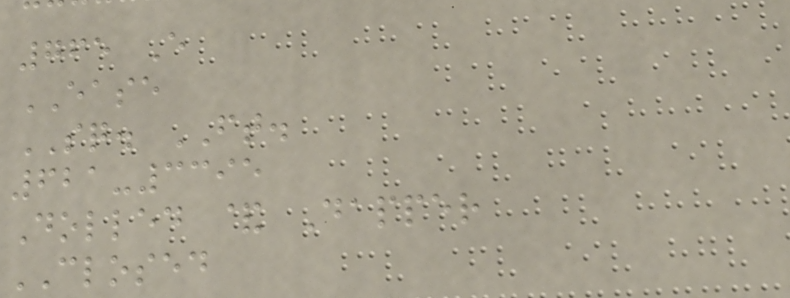765 E
EASE
SQ. FT.
621-3395
Dolled & Dapper
CLOSED
